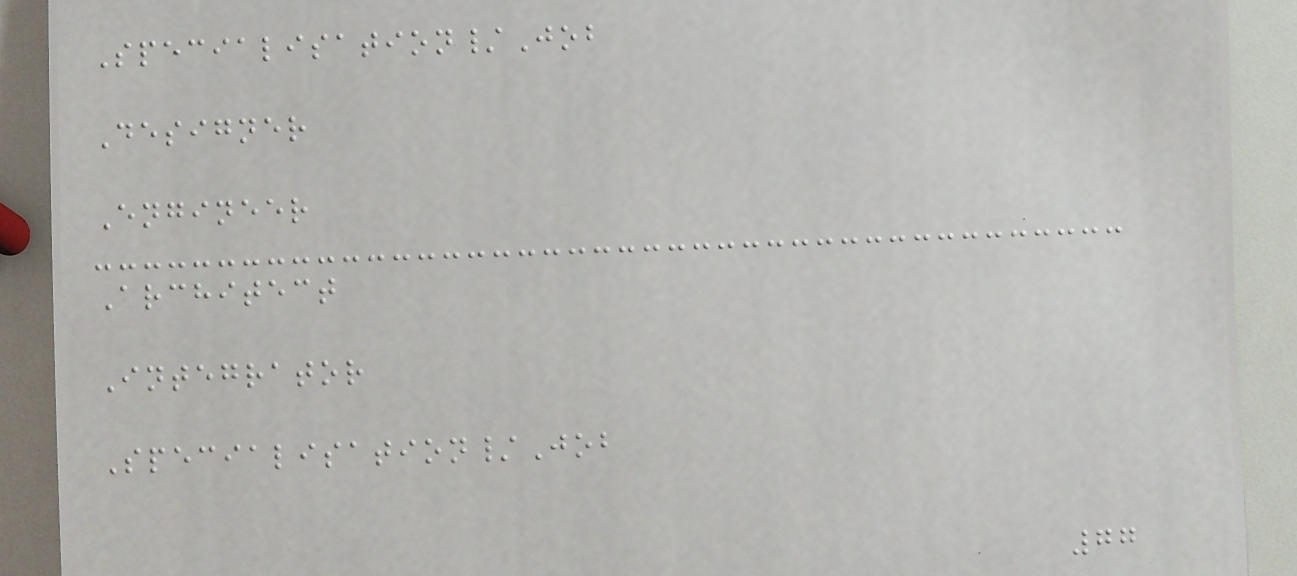Specialisation/Job
Designer
Engineer
Architect
Integrator
Specialisation/Job
77
